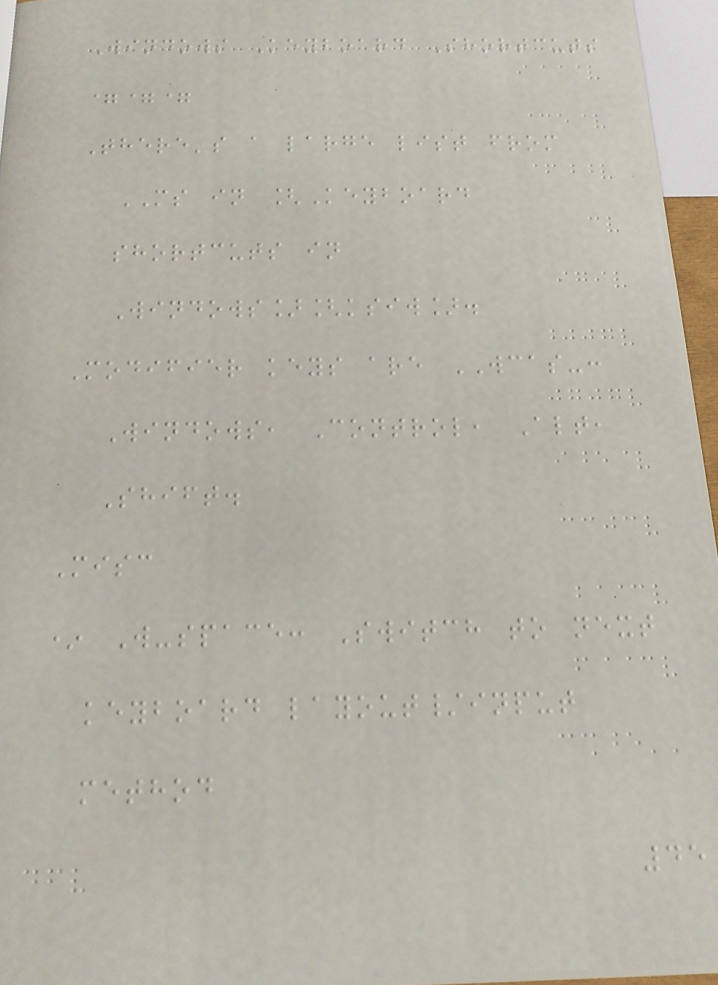Windows Keyboard Shortcuts
===
There's a large list from
MS in [Keyboard
shortcuts in
Windows][ksiw].
Modifier keys are WCAS-:
Windows, Control, Alt,
Shift.
Misc
* W-space: Switch to next
keyboard layout/input
method
45
